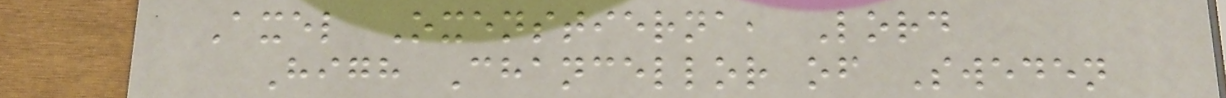Axel Oxenstierna, Lord
High Chancellor of Sweden
